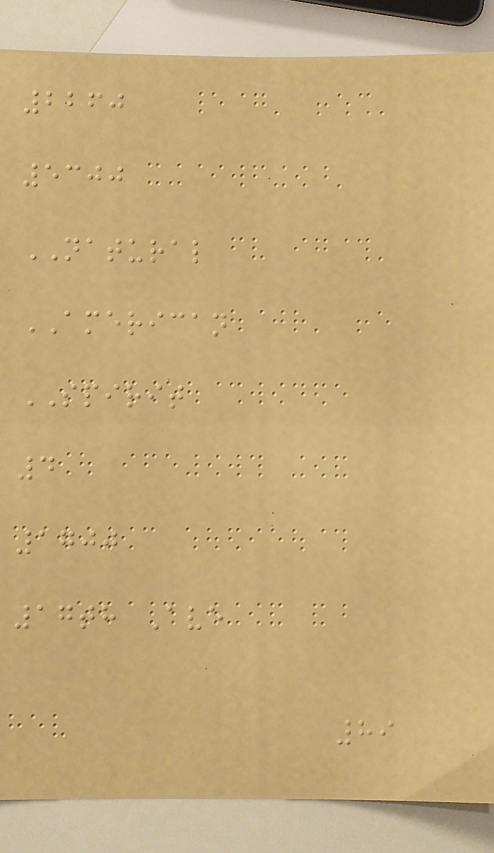2260
5300
NATURAL
AMERICAN
SPIRIT
4
1700
17th Ave
89
